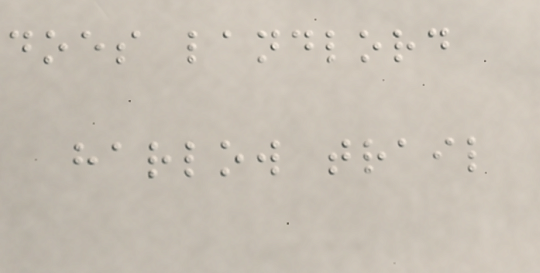does landlord
harlow trail
